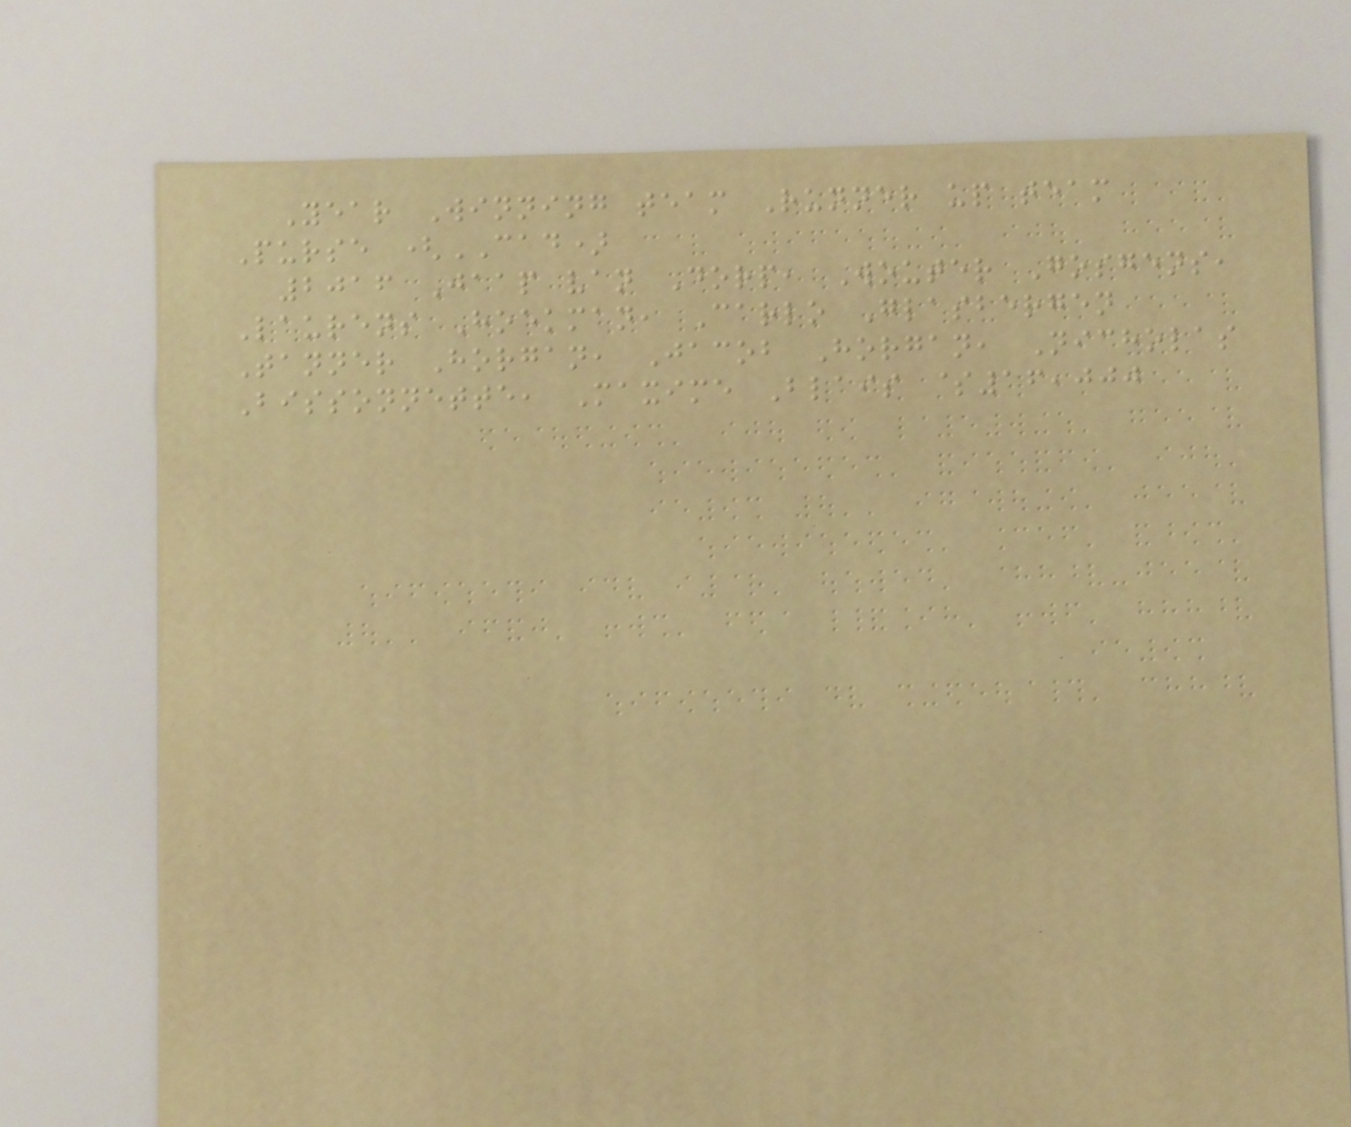Year Winning team Runner up team
Purse (CAD)
2016 Jaap van Dorp, Wouter Gosgens,
Laurens Hoekman, Carlo Glasbergen
Tanner Horgan, Jacob Horgan, Nicholas
Bissonnette, Maxime Blais $16,000
